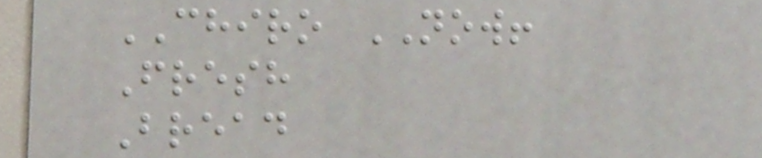CHIRO NOW!
Fresh
Bread
